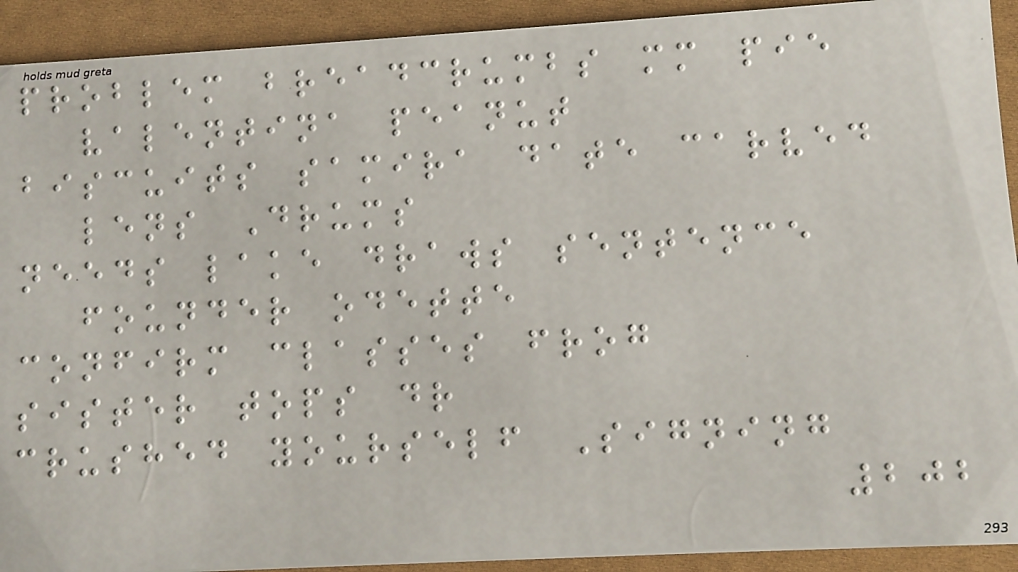problem breadcrumbs mm pie
valentina peanut
biscuits samira date carved
lens Drums
needs lake draws sentence
founder odette
confirm classes frog
sister tops dr
crushed yourself Signing
202
